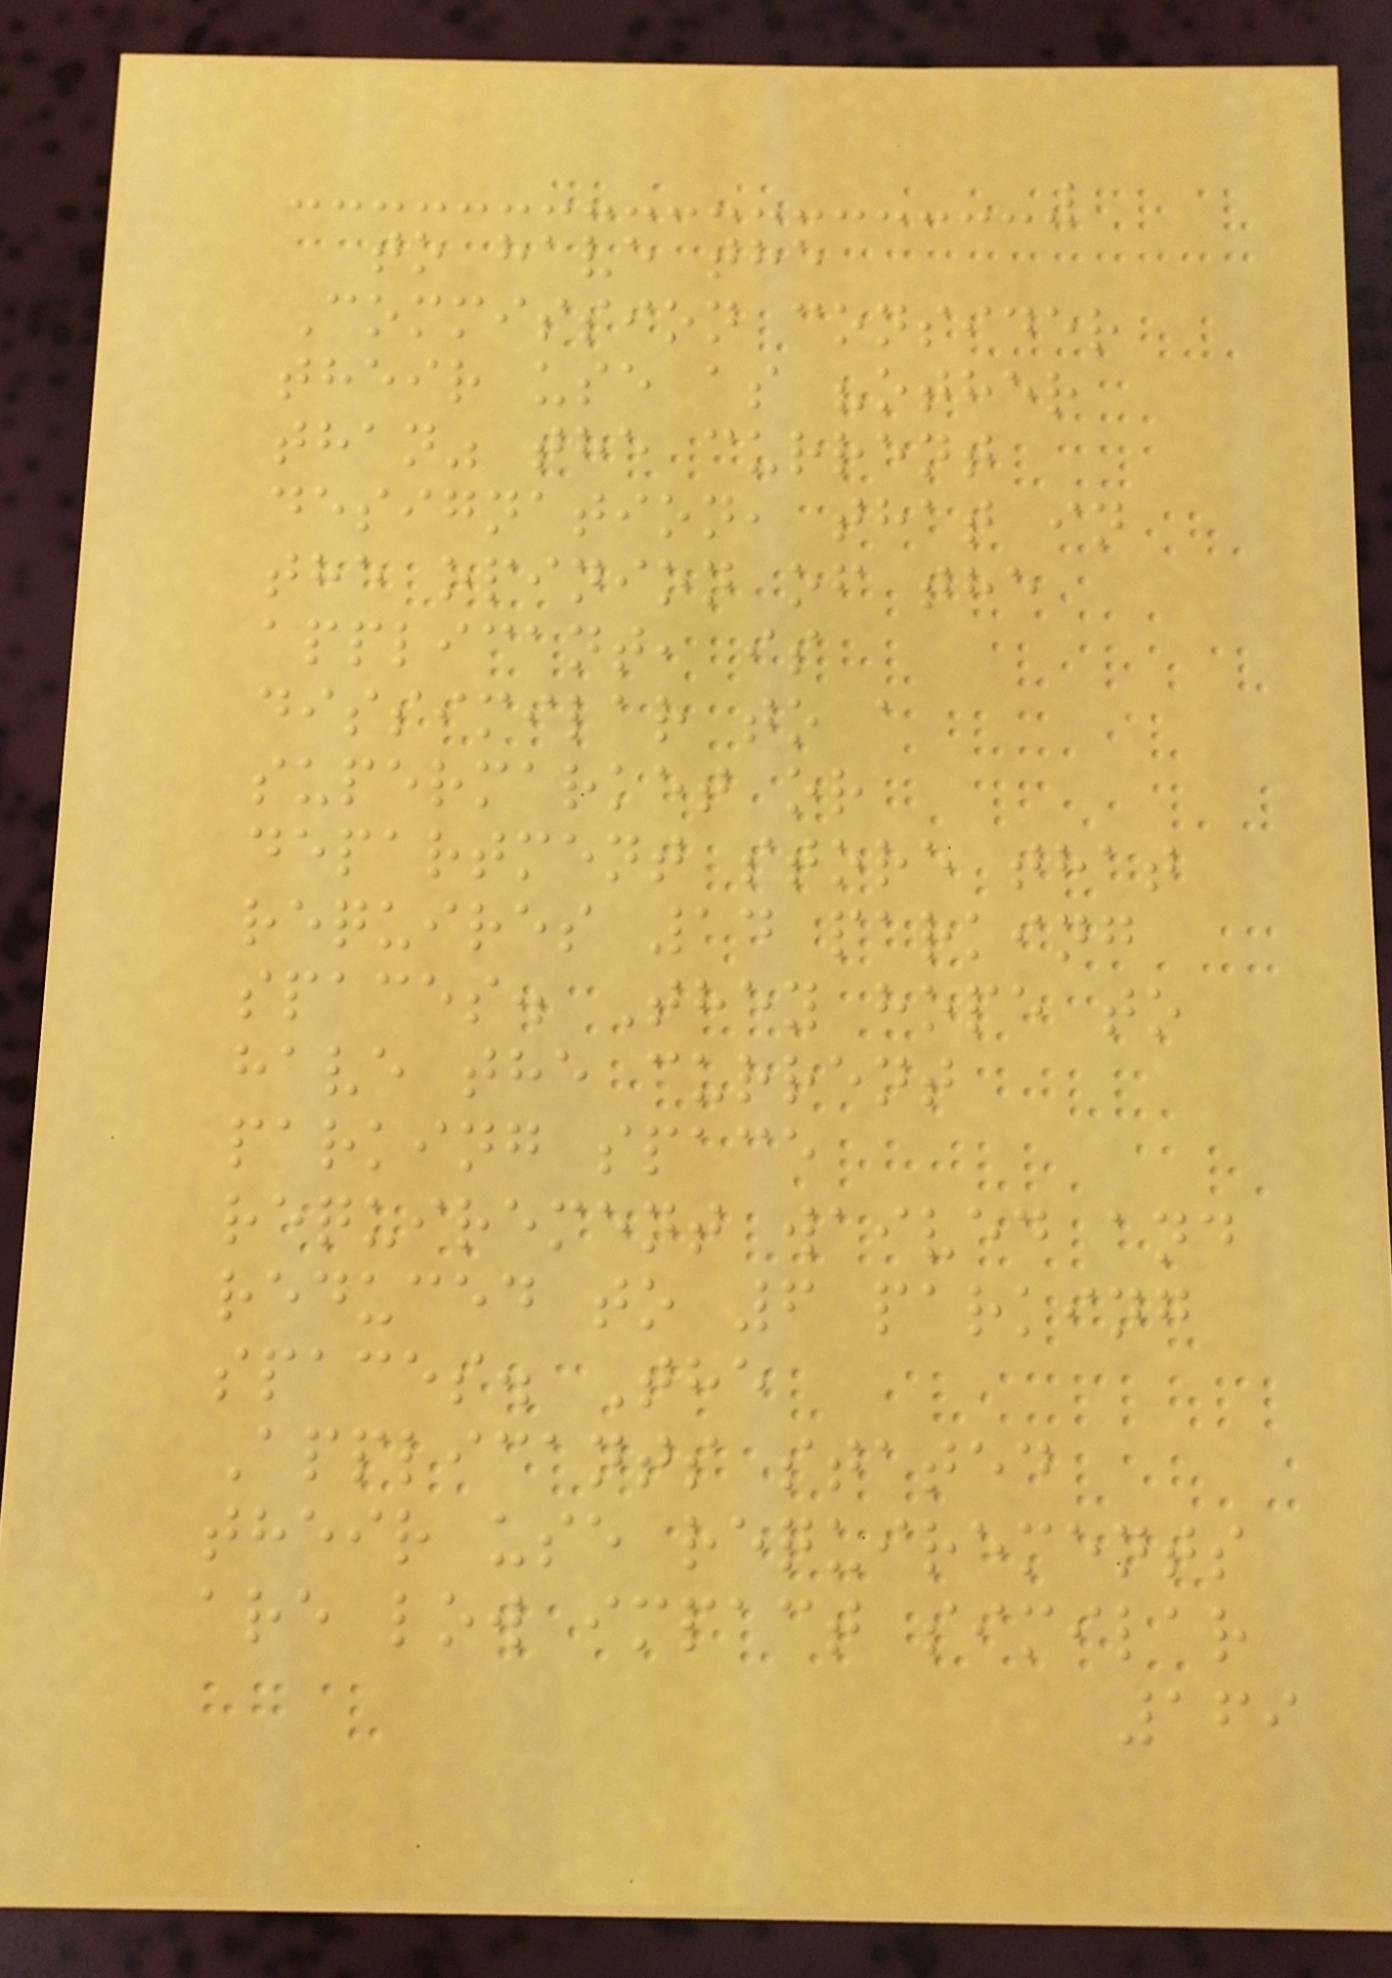to have the
Commission consider
their use as "other
than" the current
designation, that in
the opinion of the
applicant, is
dissimilar to a
supermarket or
department store that
requires 14 parking
spaces. They hope to
have the current
parking space
requirement waived and
reduced to 6 parking
spaces. The
Applicants stated
their use requirements
are low impact similar
169
